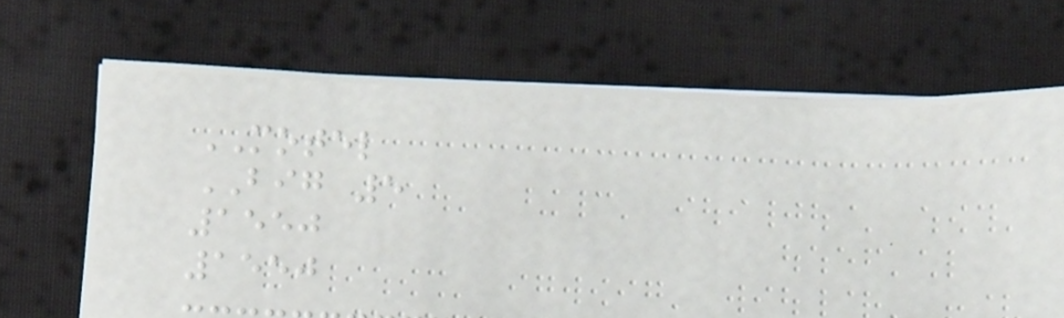MOTEL
BIG 5
1550
1550
